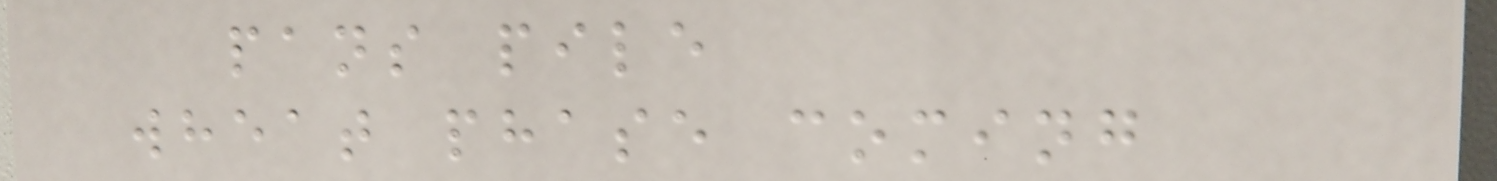pans pile
wheat phase coming
